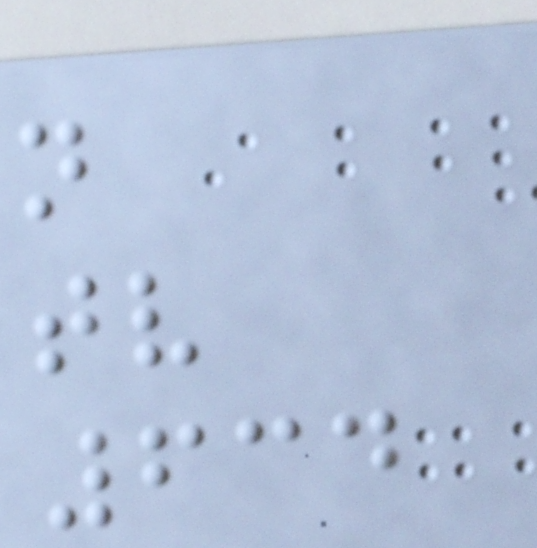n
tv
634
